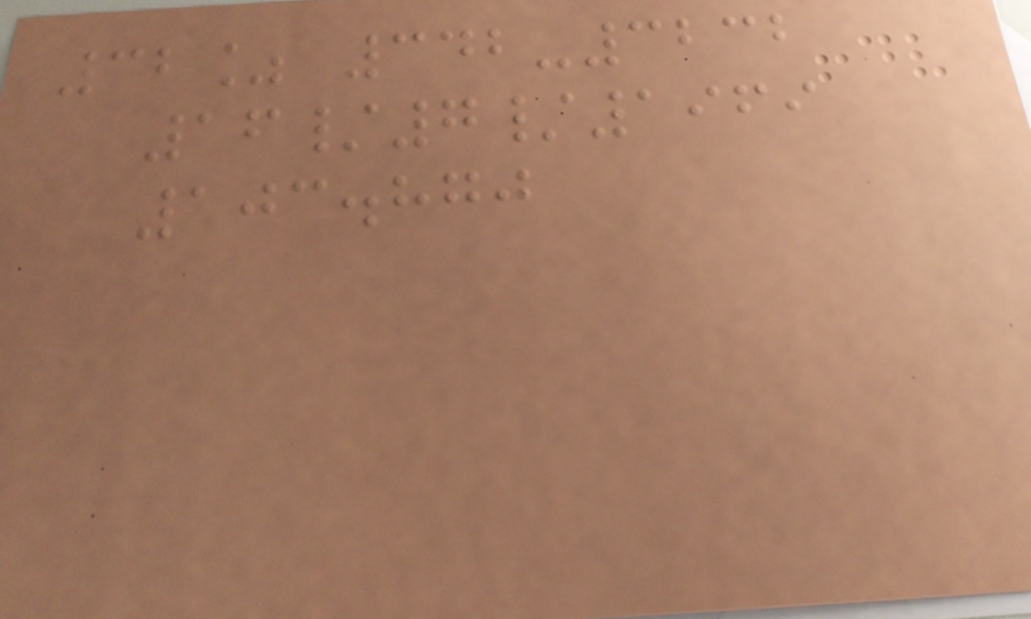32% 342-3232
16/7/1969
103.870
